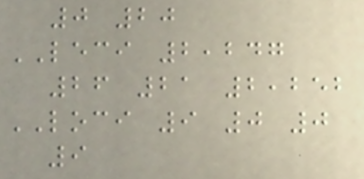0 20
LECI 2,247
26 21 2,252
LOCI 9 0 0
9
